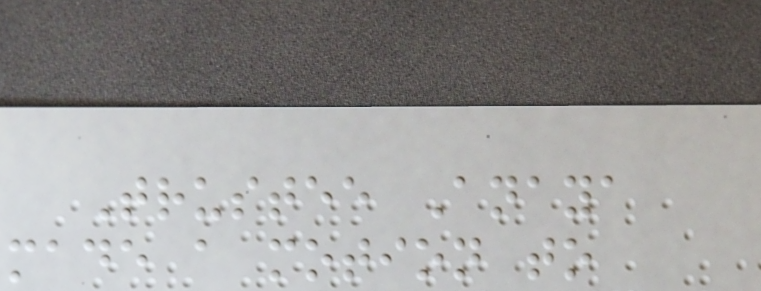Trustee Anaya
made a motion to
